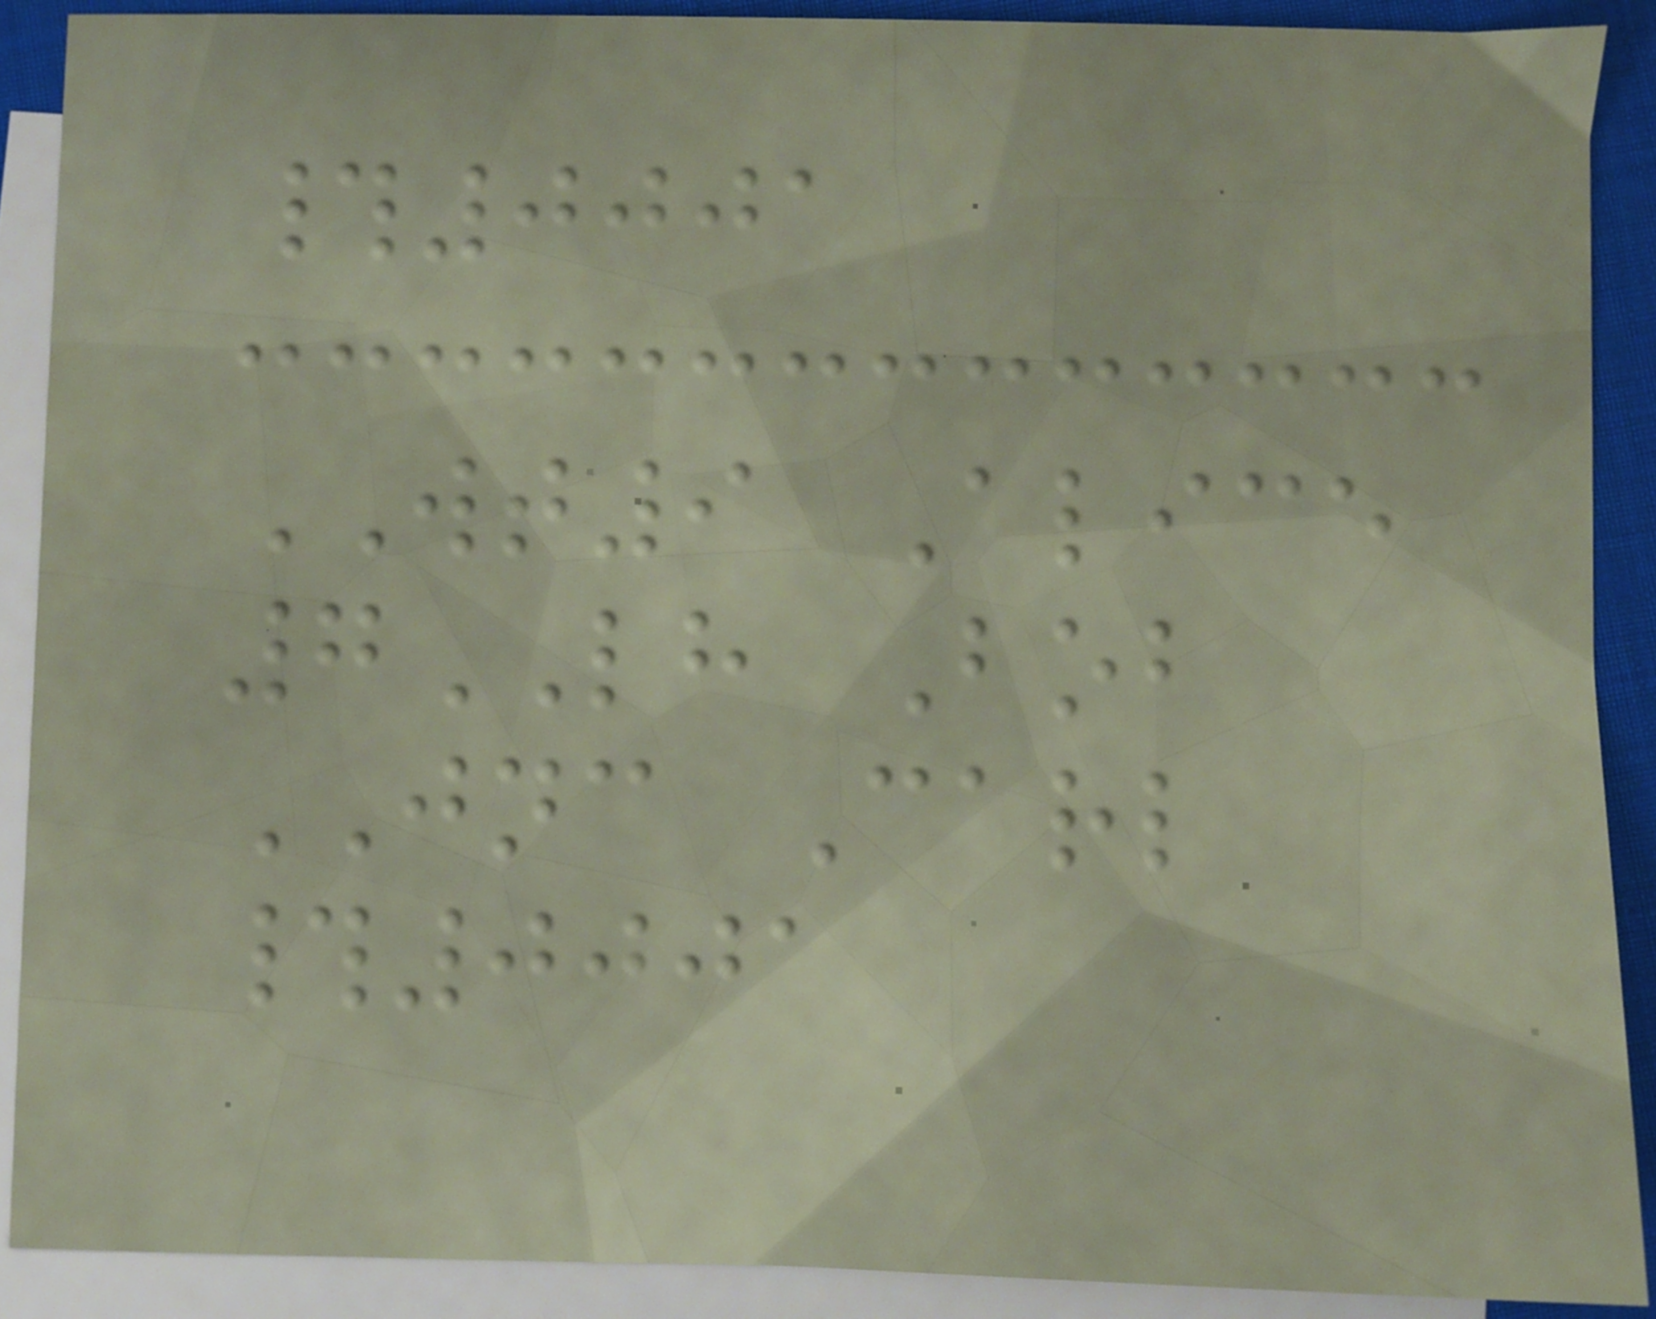#0001
WT9 Alice
7LH Bob
JNC Carl
#0001
